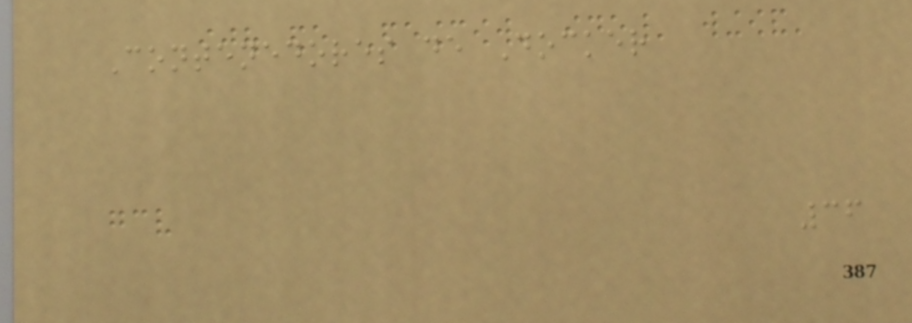Contenedores de Docker
36
